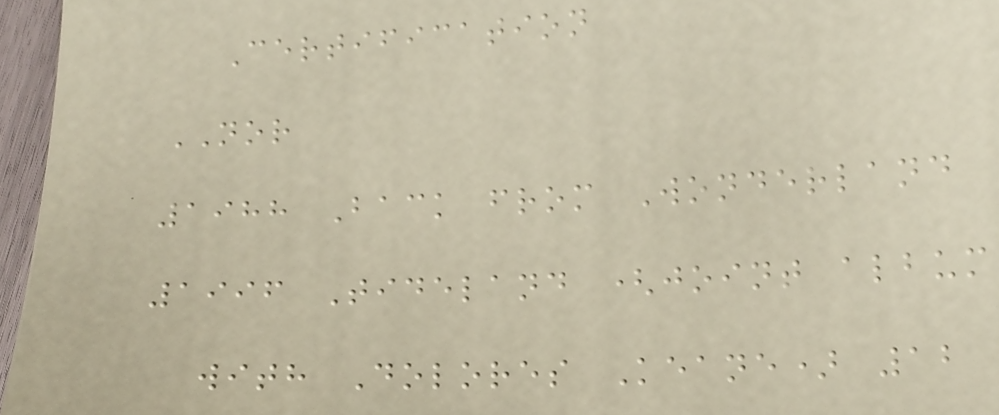Certification
NOR
1988 Back from Wonderland
1996 Tideland (joint album
with Dolores Keane) 12
